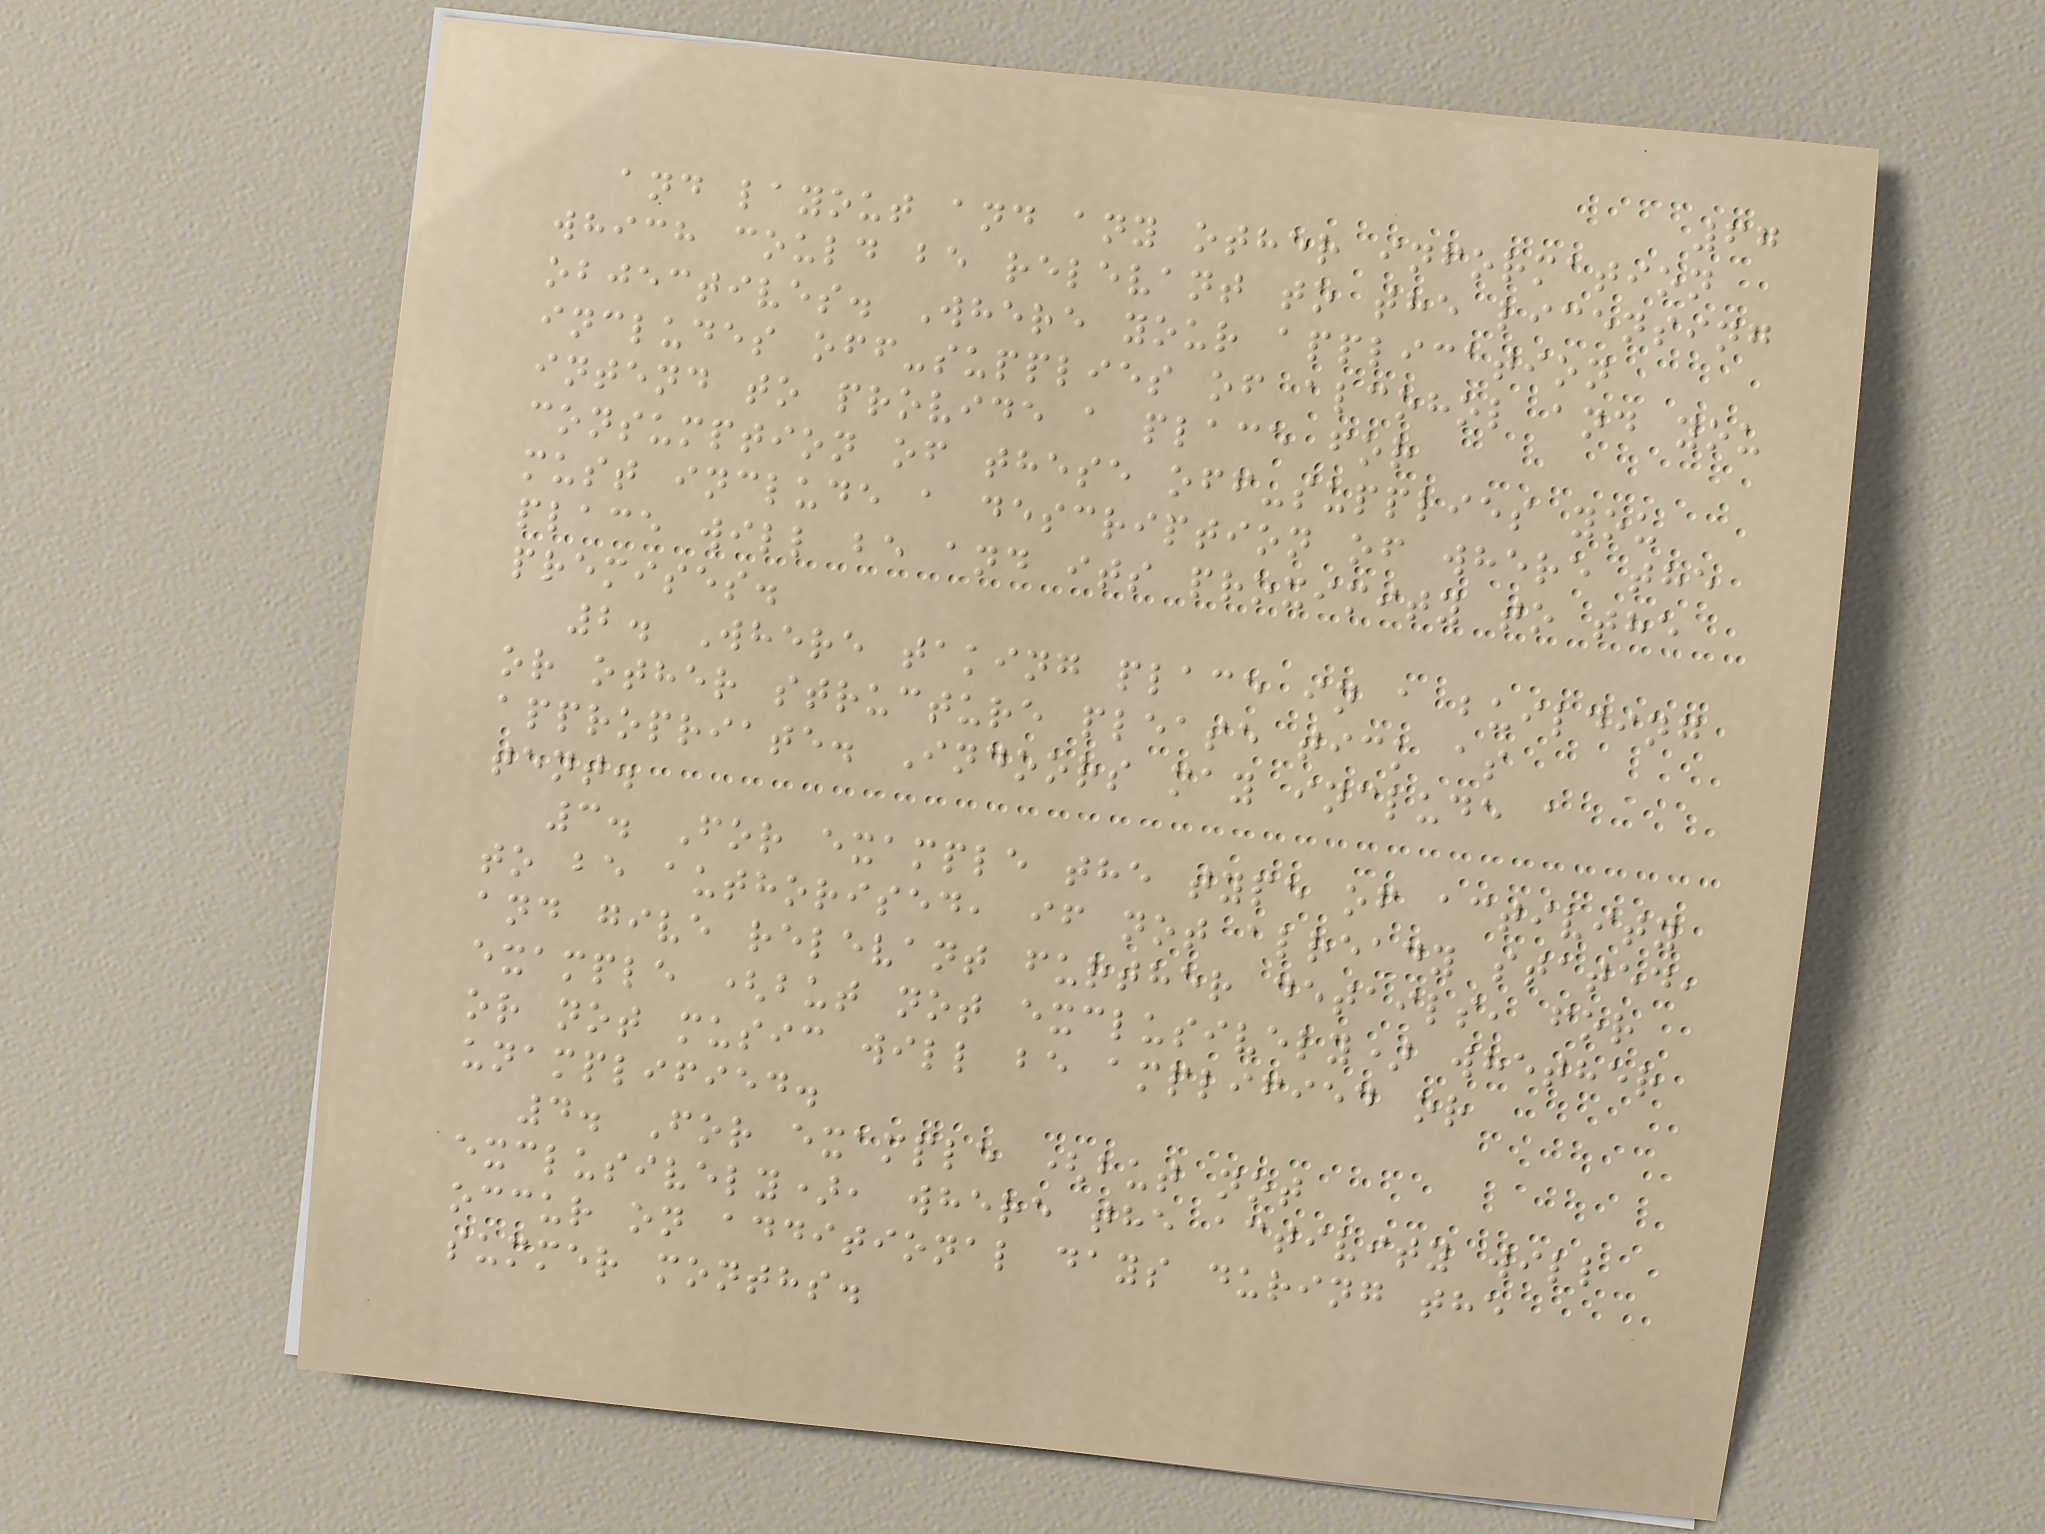67
and layout and any other information
which could be relevant to the licensing
objectives. Where your application
includes off-supplies of alcohol and you
intend to provide a place for
consumption of these off-supplies you
must include a description of where the
place will be and its proximity to the
premises.
2. Where taking place in a building
or other structure please tick as
appropriate. Indoors may include a
tent.
3. For example the type of activity
to be authorised, if not already stated,
and give relevant further details, for
example (but not exclusively) whether
or not music will be amplified or
unamplified.
4. For example (but not
exclusively), where the activity will
occur on additional days during the
summer months.
